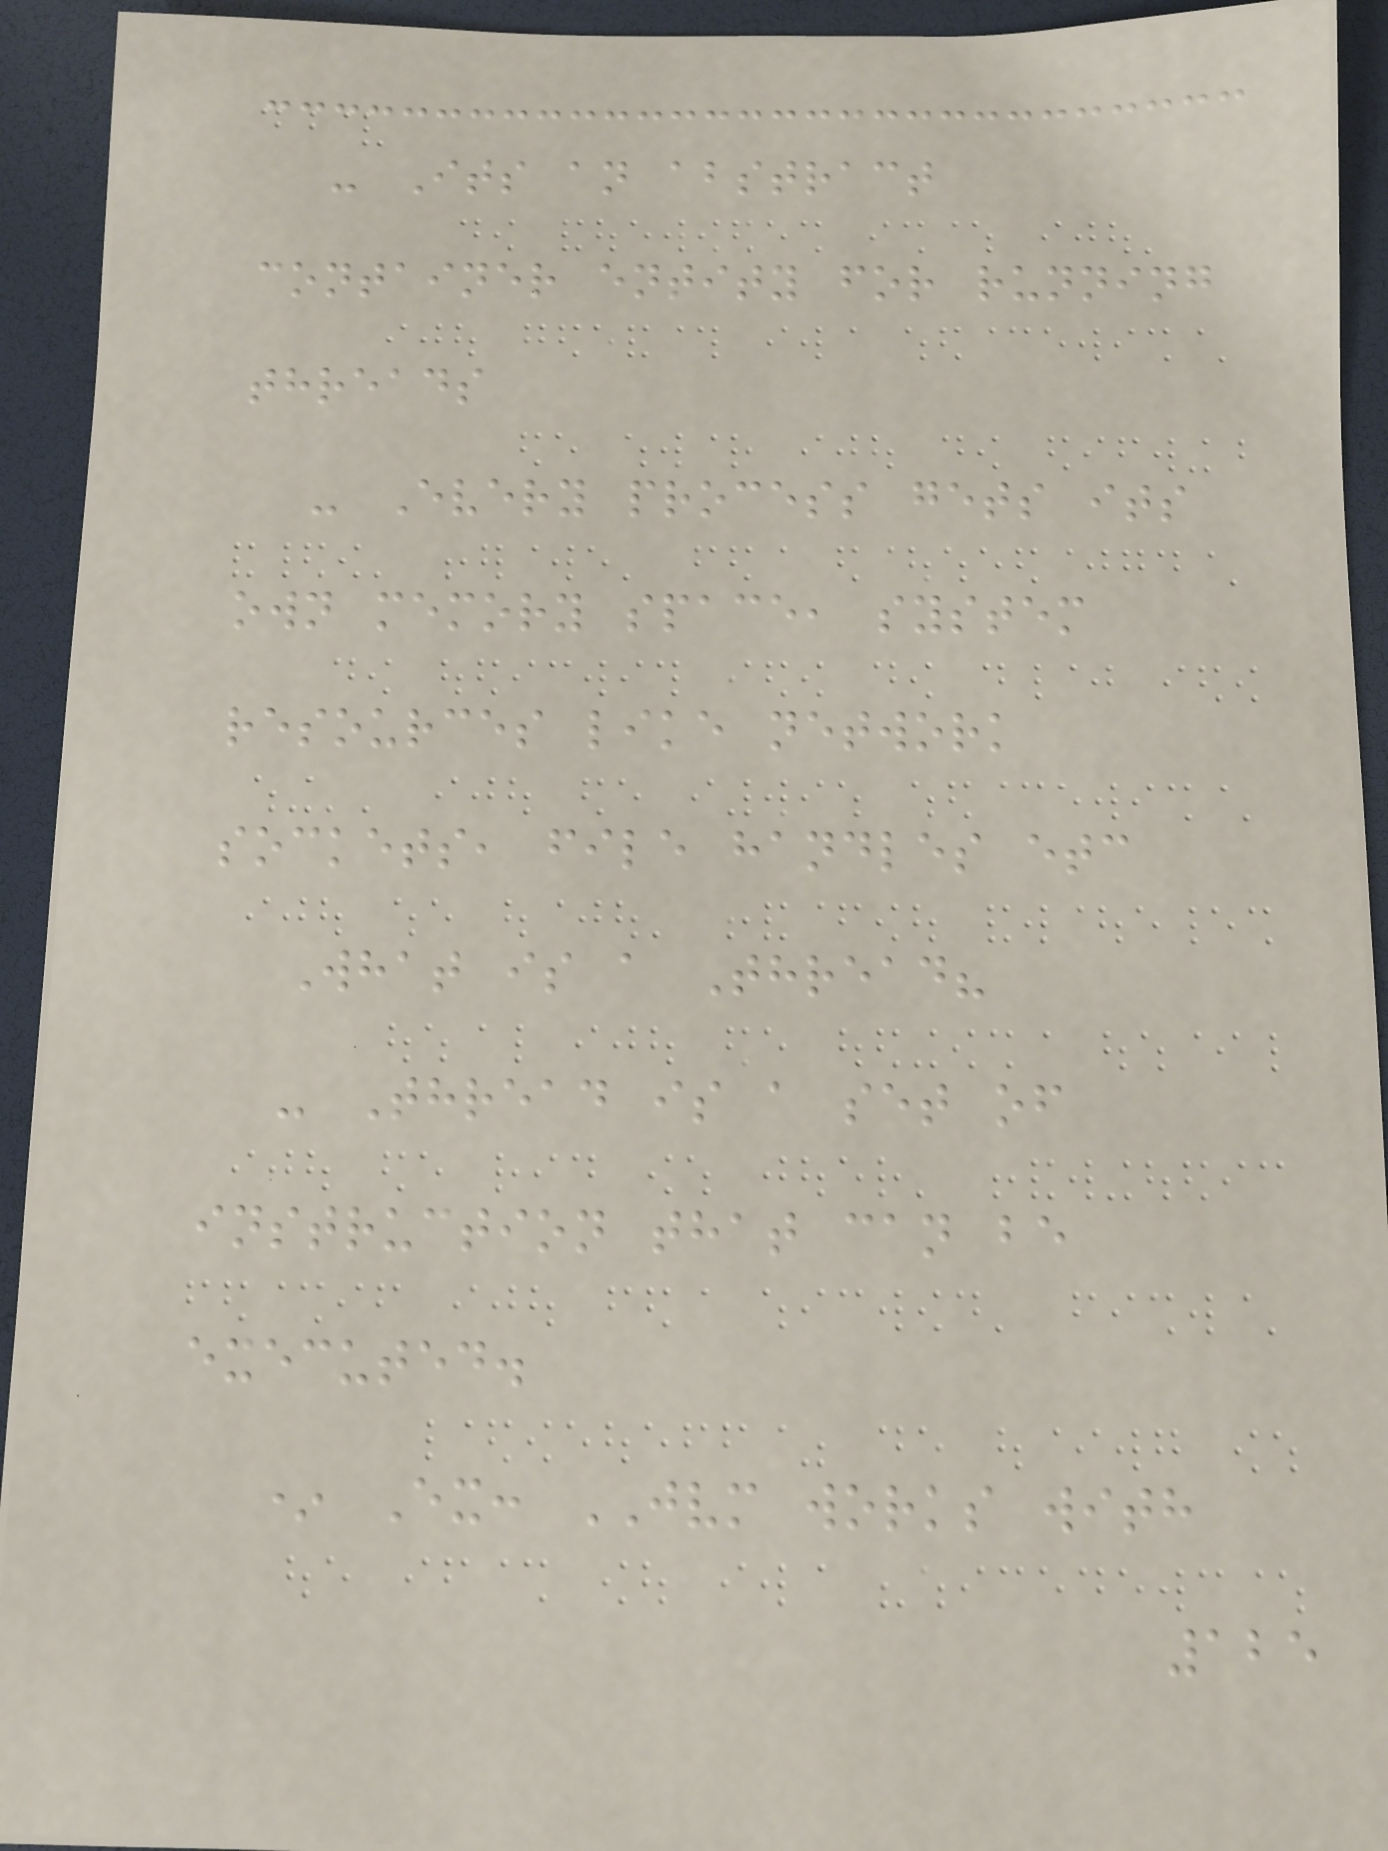- Its an abstract
container entity for running
threads
- Every process gets its
own memory space, system
resources like network
sockets, file handles etc
What is a Thread?
- Thread is a set of
instruction that can be
executed.
* Ex: JVM works with
125
